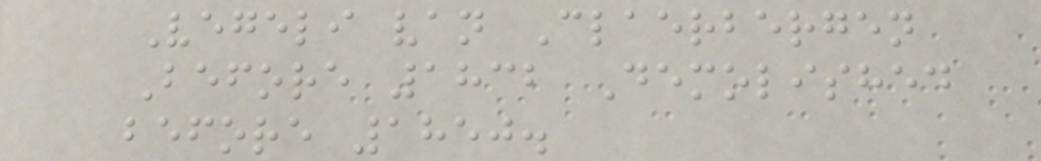Vegeli van Claerbergen
Before 1832 Demolished
before 1850.
